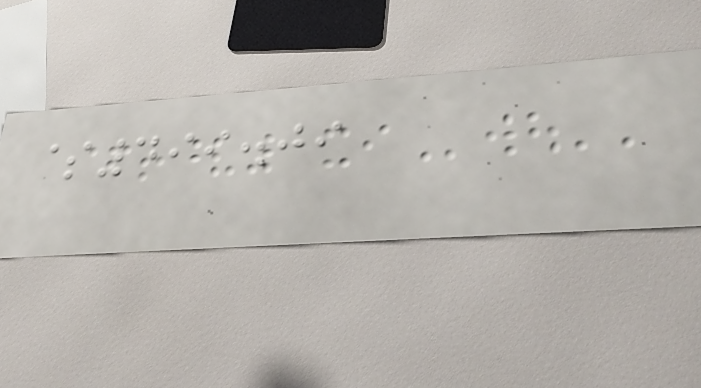$499.09
